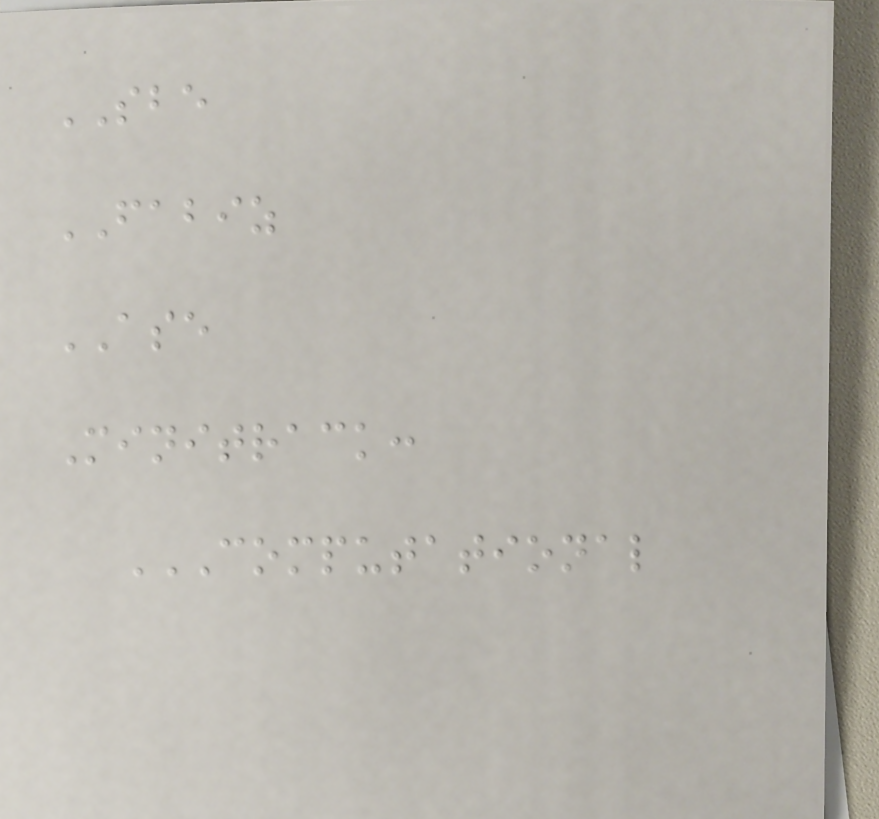SBE
FABIZ
ASE
Minitrack:
COMPUTATIONAL
